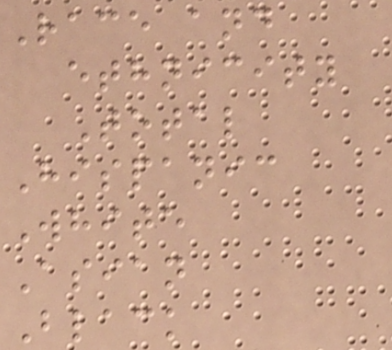Race and
ethnicity
Total
Hispanic
White
Asian
Black
